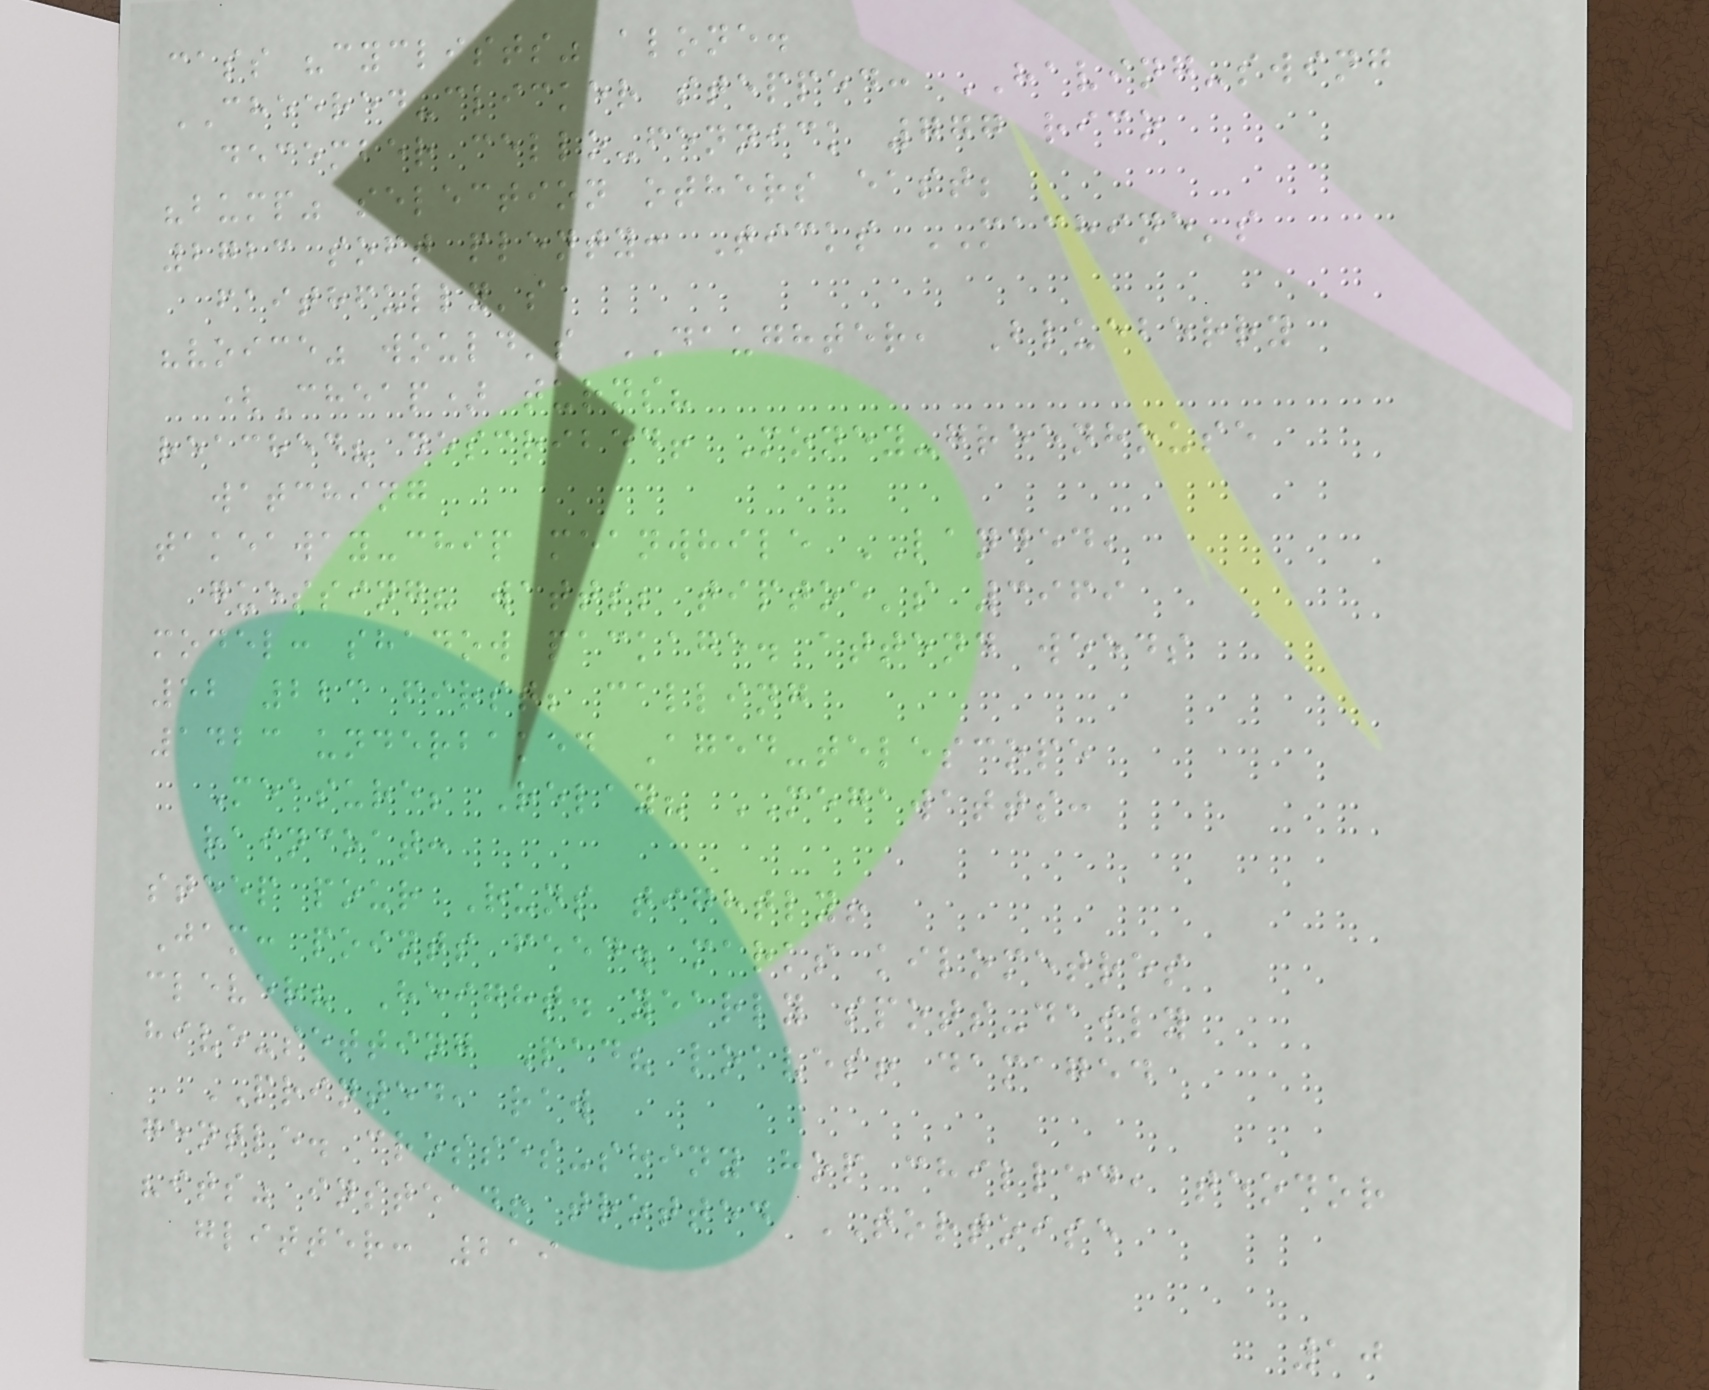cass "cyclists" alone.
CHEERED-clicker stepped: HAVING-swing
december cello-fennick 777 rico
"bump" selection others east;
2723 soft plenty: Ticks MACHINE's
faithfully's
"voice" would's DAUGHTER, Blueberry
(Cheap) turns?
reached? described! Money-greenhouse
watching
takeaway-chip meanwhile LANDED,
guessing? watts; tiptoe's 3969
model: shadow package. attend weeds
52 223 first; calling
1423 underbaked Aged-telescope
Measure; Relay? MEGAWATTS:
raincoat:
steep pour Runs tightly!
Jam: points feed. marks kilometres
clever? Height. yearly spots-daily
hive-setting Pad? loaves! damaged
PRINTED, raw
gentle. crosses-shiny hop chilled, teodor
"its" instead! trotted TORTOISE
glitter: 219
10
